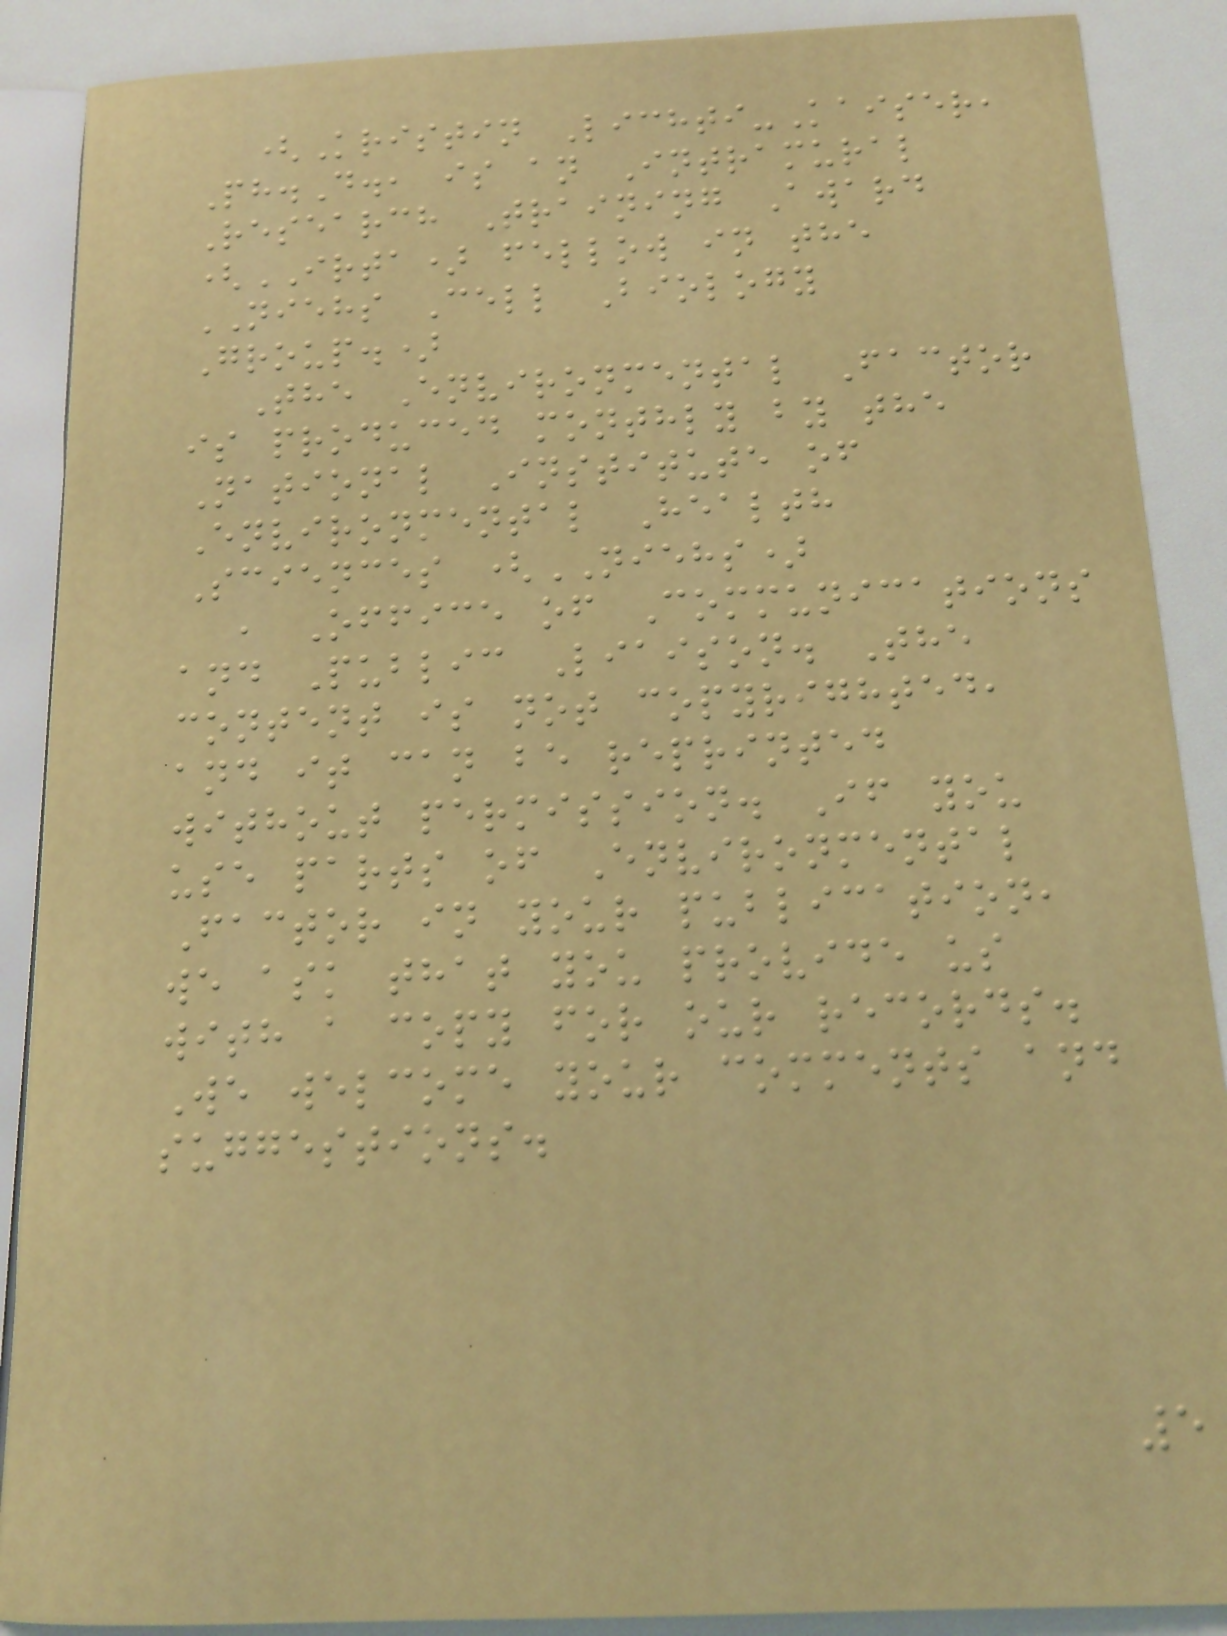(Kristin Lichti-Kaiser,
Ph.D., is an Intramural
Research Training Award
(IRTA) fellow in the
NIEHS Cell Biology
Group.)
The Environmental Factor
is produced monthly by the
National Institute of
Environmental Health
Sciences (NIEHS)
, Office of Communications
and Public Liaison. The
content is not copyrighted,
and it can be reprinted
without permission. If you
use parts of Environmental
Factor in your publication,
we ask that you provide us
with a copy for our records.
We welcome your comments and
suggestions.
5
